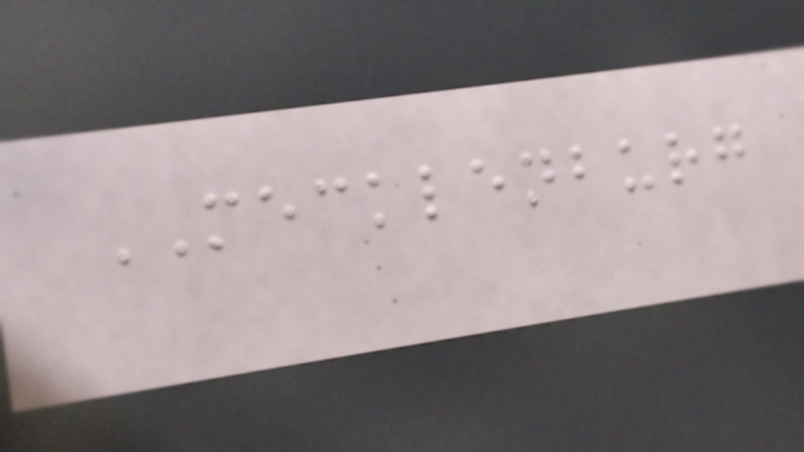MECKLENBURG
